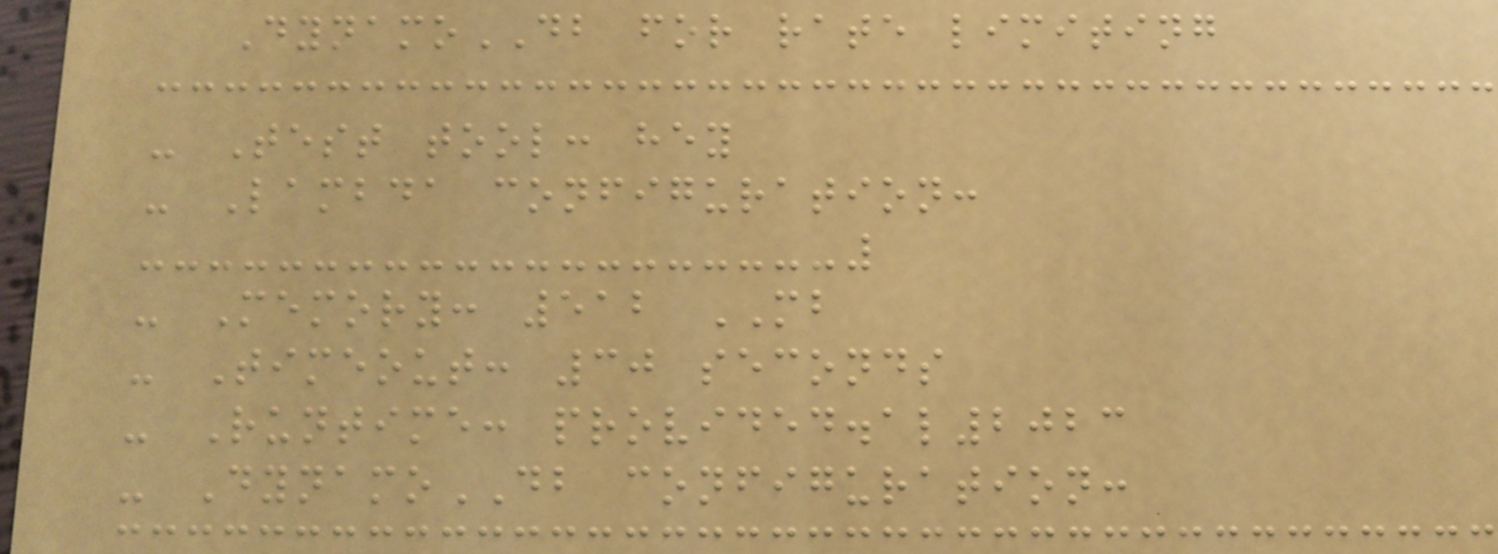DynamoDB for rate limiting
- Test tool: hey
- Lambda configuration:
- Memory: 512 MB
- Timeout: 30 seconds
- Runtime: provided.al2023
- DynamoDB configuration:
